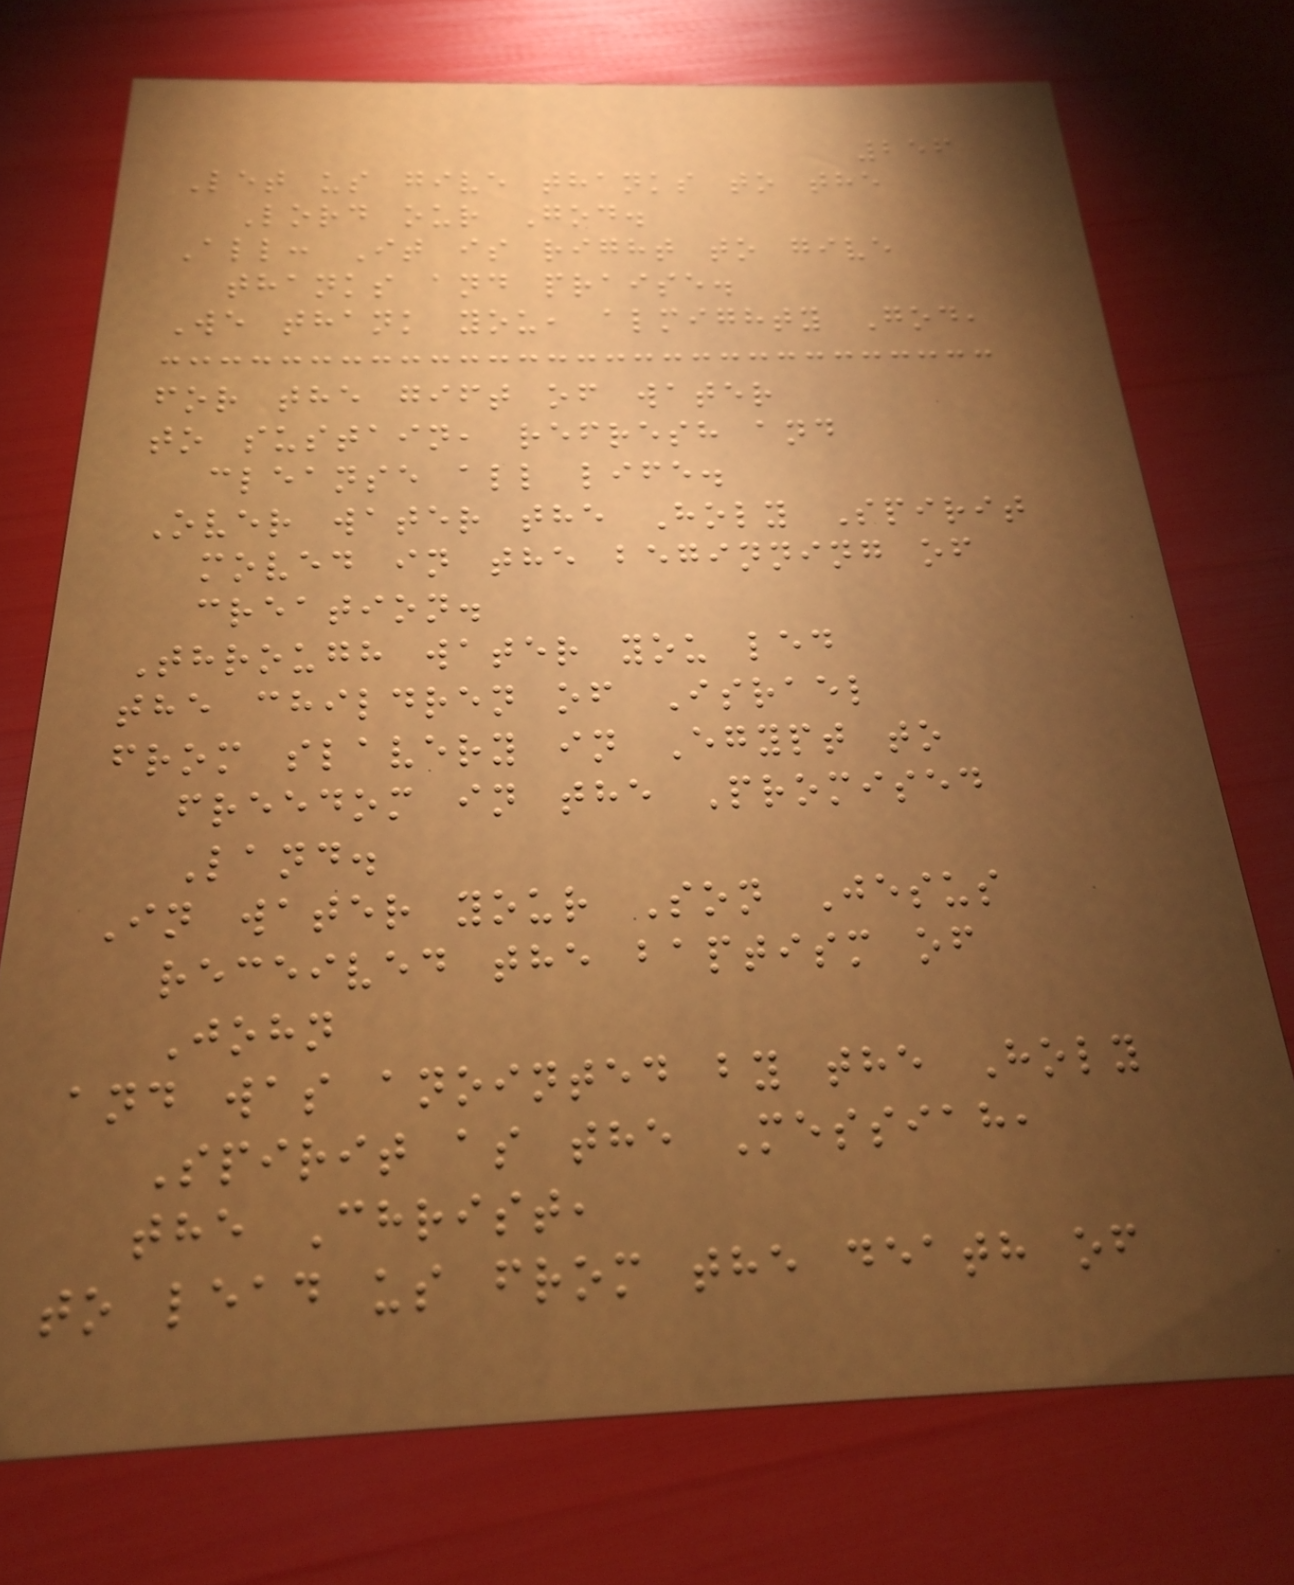256
Let us give thanks to the
Lord our God.
All: It is right to give
thanks and praise.
We thank you, almighty God,
for the gift of water
to sustain, refresh and
cleanse all life.
Over water the Holy Spirit
moved in the beginning of
creation.
Through water you led
the children of Israel
from slavery in Egypt to
freedom in the Promised
Land.
In water your Son Jesus
received the baptism of
John
and was anointed by the Holy
Spirit as the Messiah,
the Christ,
to lead us from the death of
